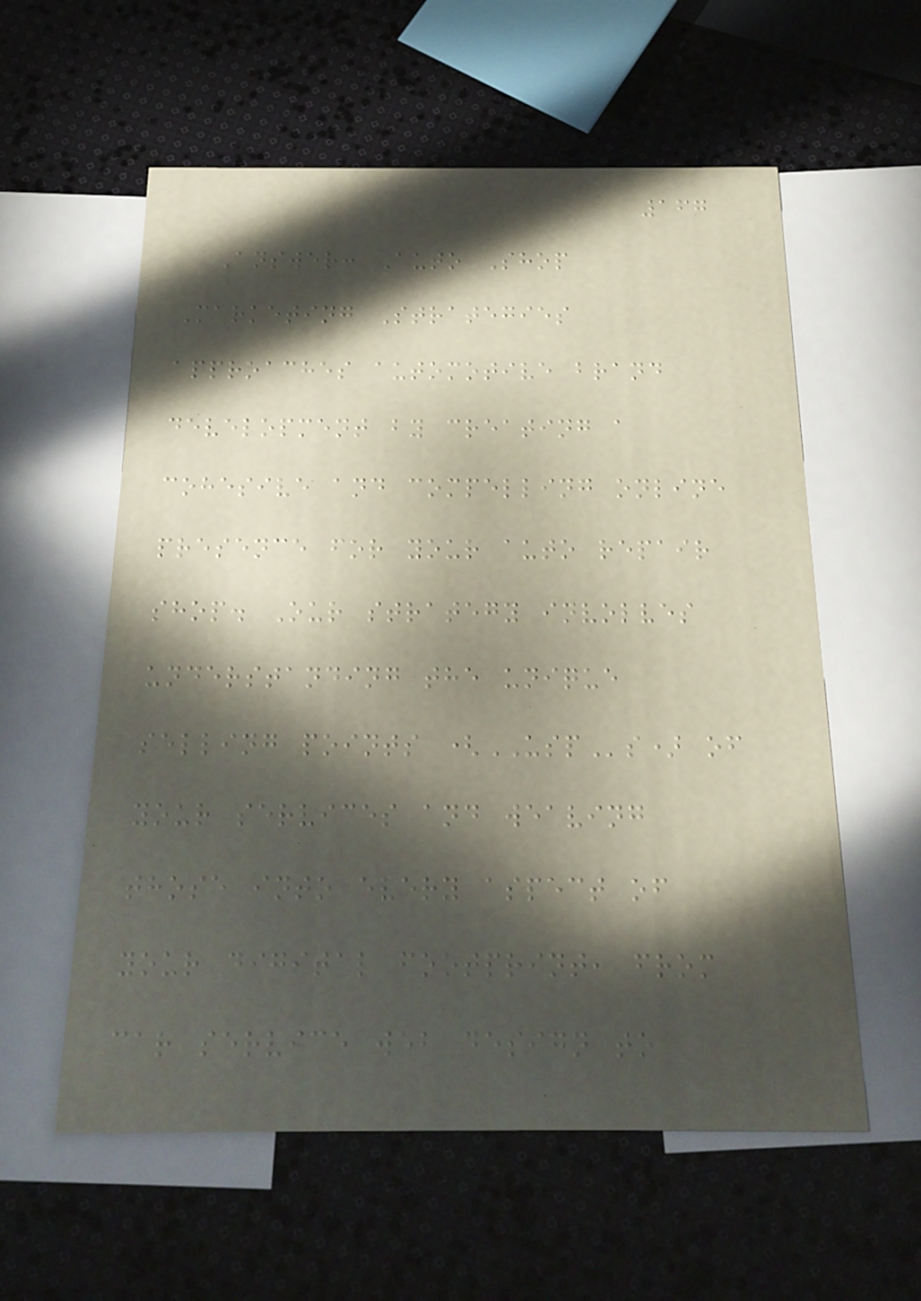167
Answer: Auto Shop
Marketing Strategies
approaches automotive brand
development by creating a
cohesive and compelling online
presence for your auto repair
shop. Our strategy involves
understanding the unique
selling points (USPs) of
your services and weaving
those into every aspect of
your digital footprint, from
car service web design to
